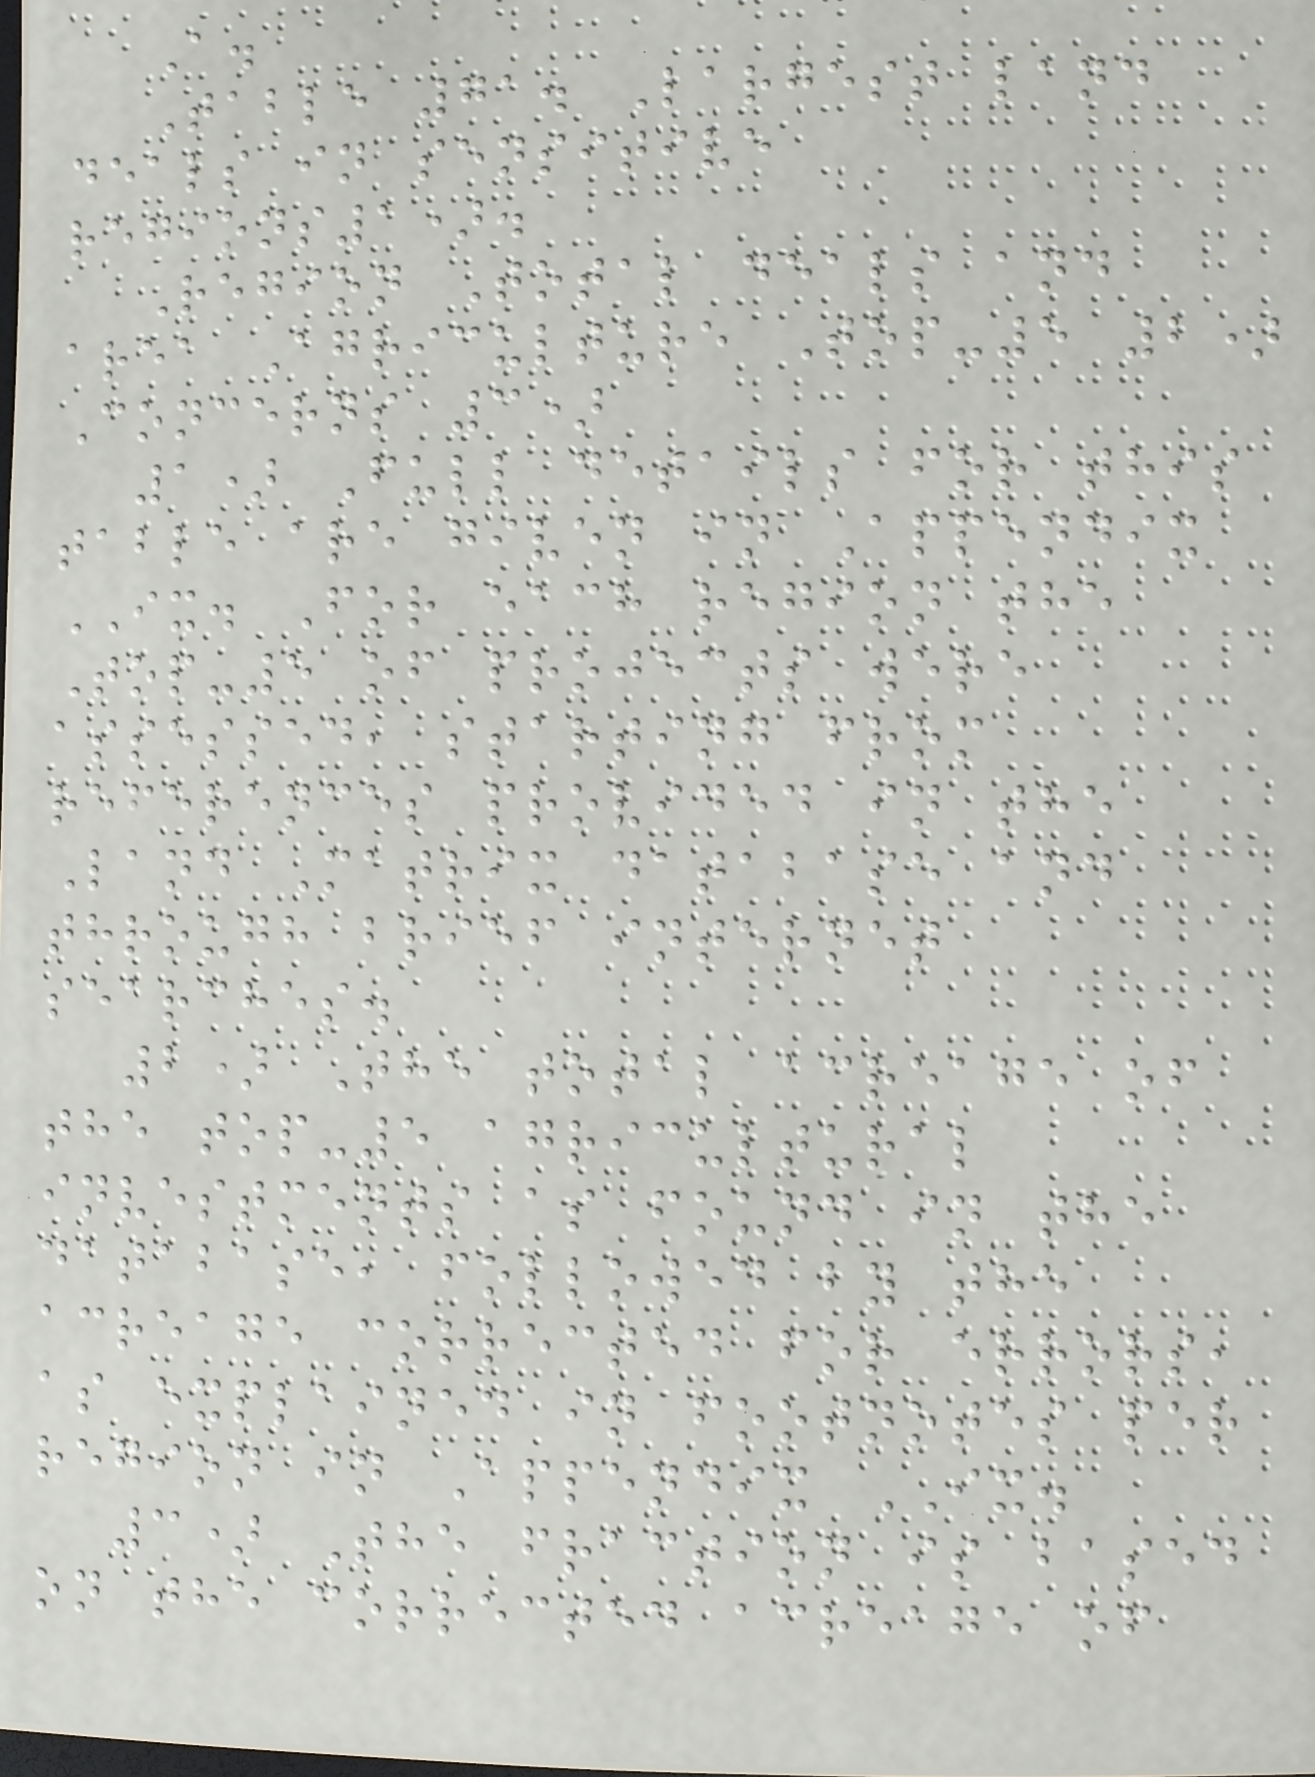A.
Table 71. Largest land
deals in sensitive
regions1).
Region Total deals and
area Agriculture Top-5 2)
Concerns 3)
1) Full details for this
table are given in Appendix
IX. For each region the
Top-5 of projects were
assessed, starting from
references provided in the
Land Matrix database and
through brief internet
searches.
2) The total acreage of
the top-5 agricultural
investments as found in the
database, followed by the
acreage corrected for errors,
as explained in footnotes per
region in Appendix IX.
3) The fraction is based
on the corrected acreage of
